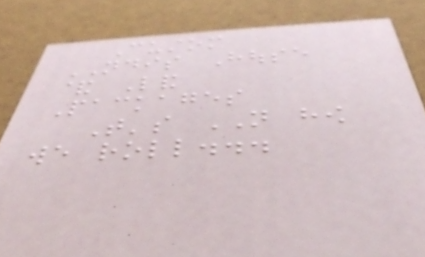Custom
NDIS House
& Land
Packages
That's NOT how
we roll...
